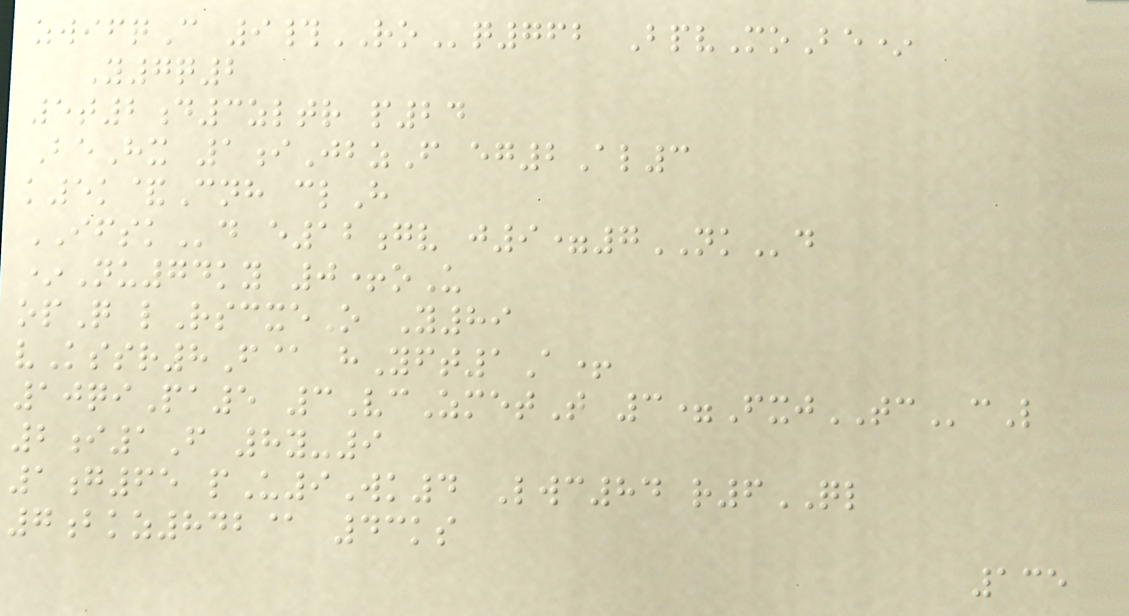zwifqC 9#ROq762 BpvMoBe*
Y7q2
5t2d3zltr p24
BeHx 1iJbzF eg2Al3
k5k&Cnh clH
IFSKd e12gv j9=7NKd
*Nu74ky 0+oU
opQ lRscxeO Y89
vKssr8F@ hYft1A+
10qiPa5 3VcZmetT 3=FxjTCcL
2i1F 8y-9
1g65 pU9Wk4 Lwc84 r6QL
7bkz842@ 43ks
135
